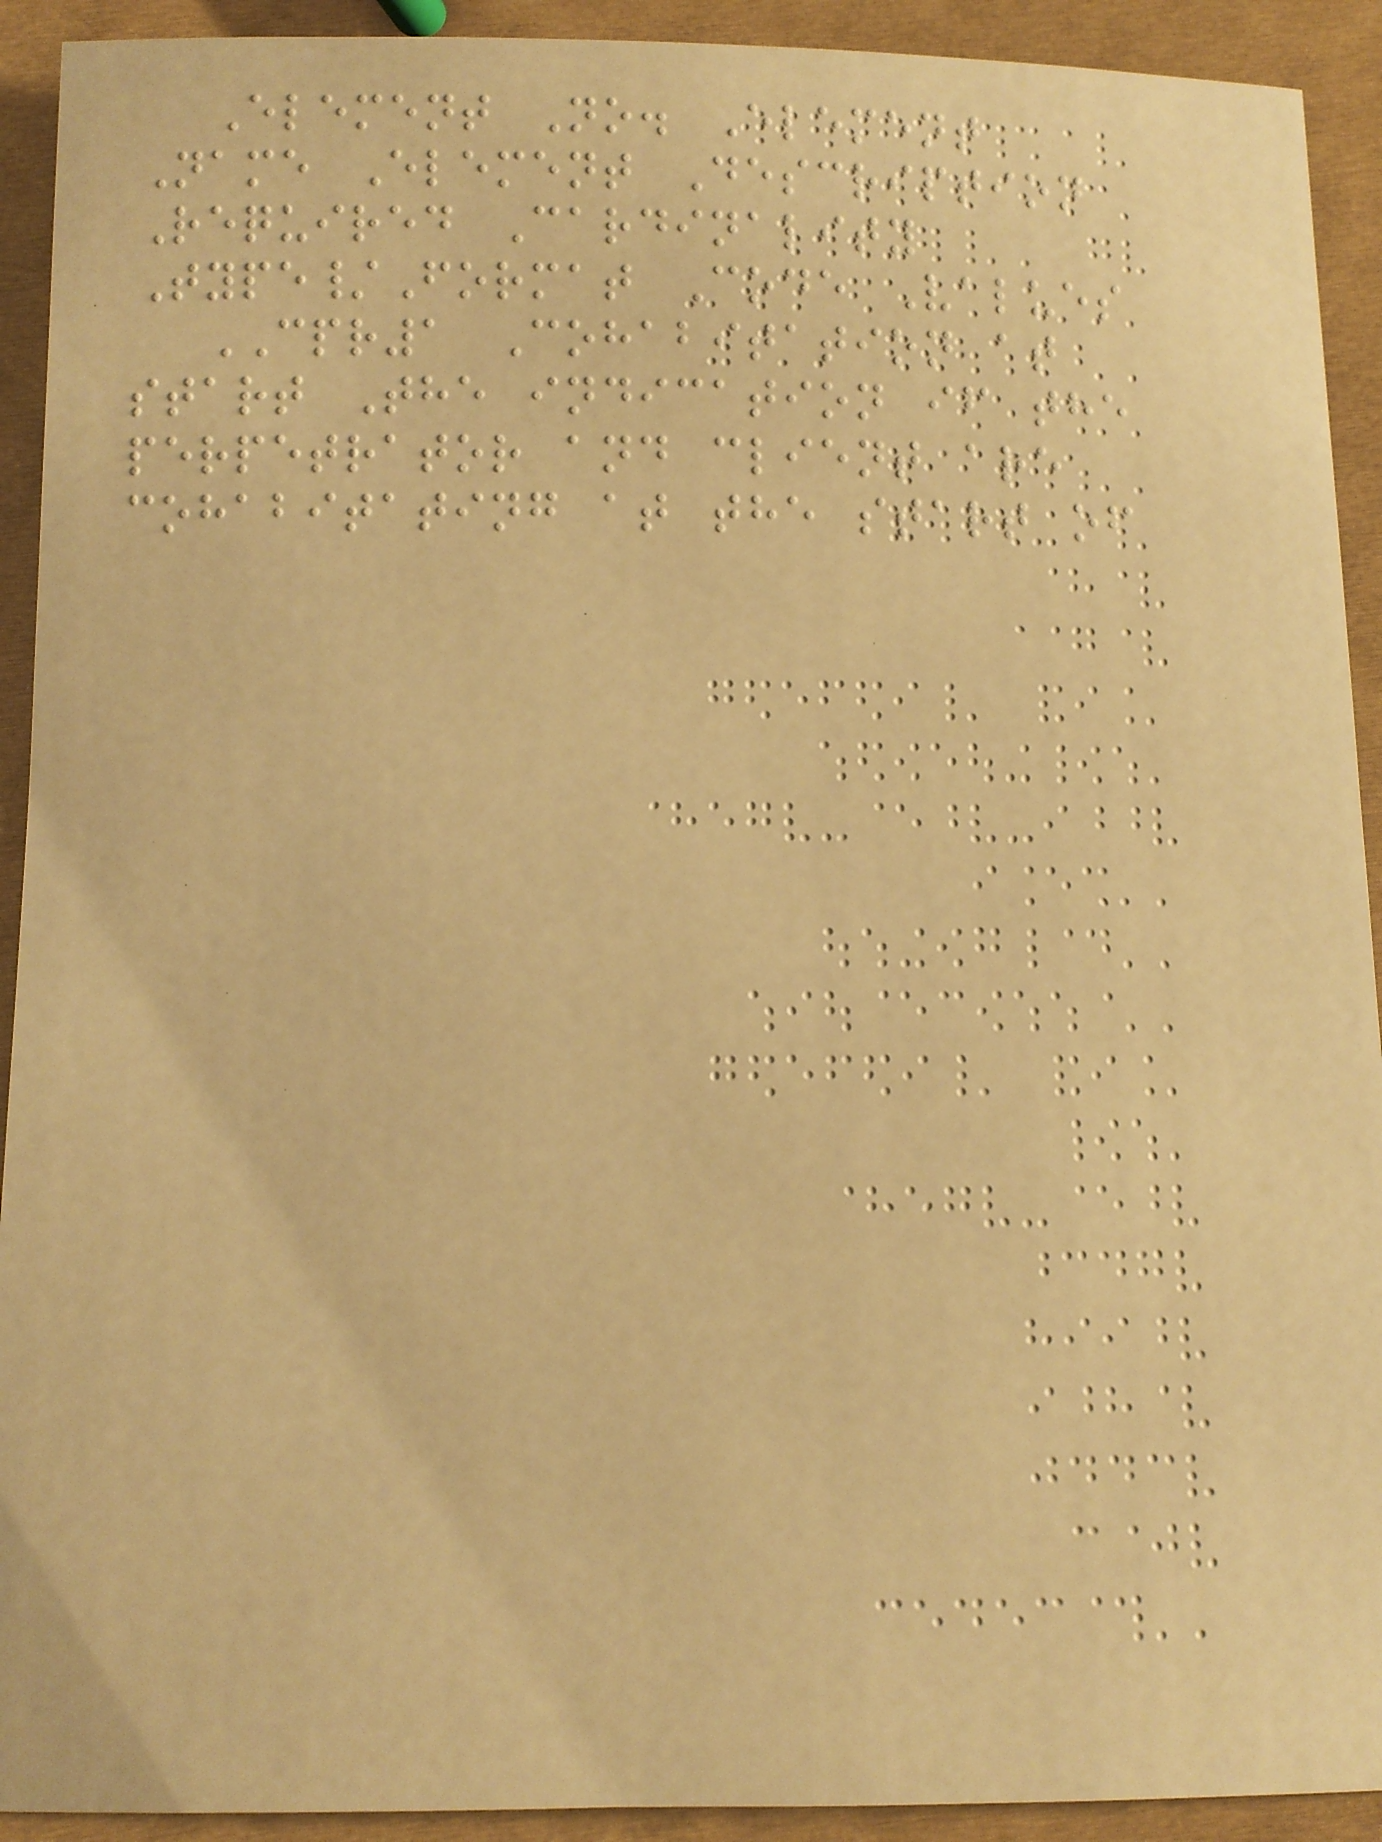Element No. Element
Name Element Description
Required Cardinality
Type/Format Code Values
CPR1 Cohabitation at
start The indication if the
perpetrator and client are
cohabitating at the start of
